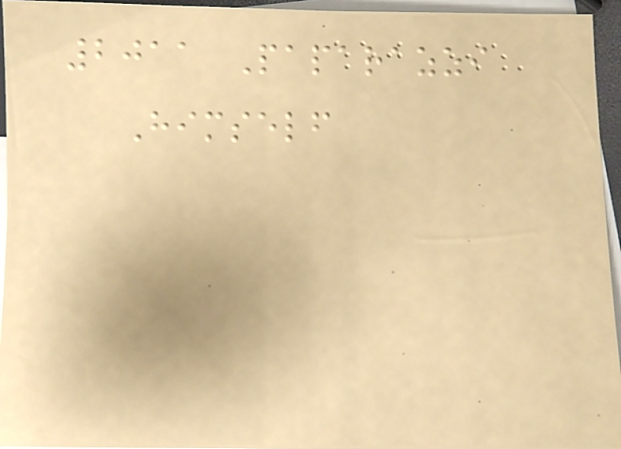2011 Paparazzi
Himself
